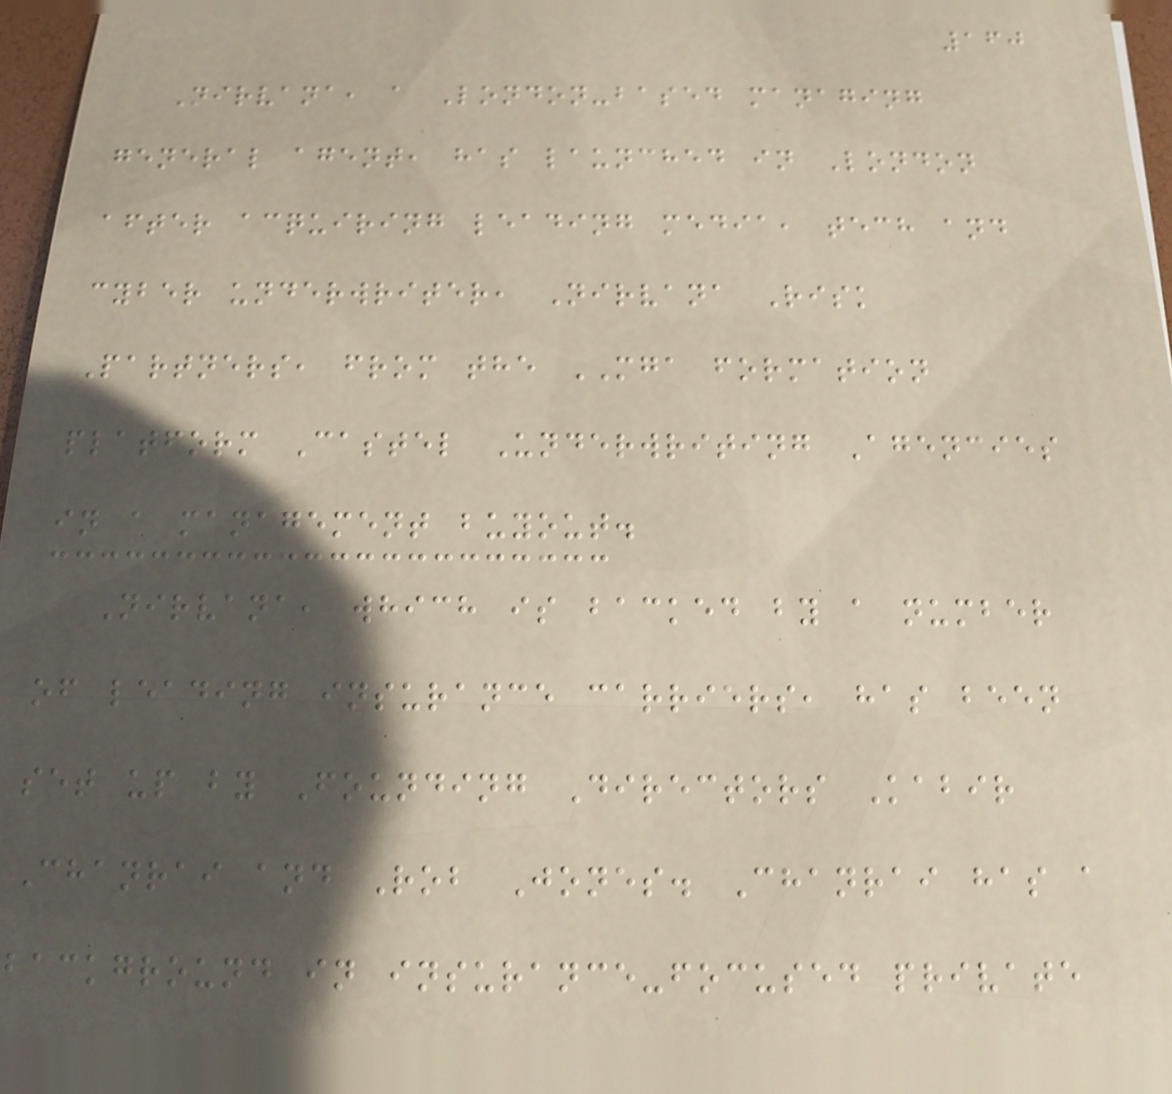160
Nirvana, a London-based managing
general agent, has launched in London
after acquiring leading media, tech and
cyber underwriter, Nirvana Risk
Partners, from the MGA formation
platform Castel Underwriting Agencies
in a management buyout.
Nirvana, which is backed by a number
of leading insurance carriers, has been
set up by Founding Directors Kabir
Chanrai and Rob Jones. Chanrai has a
background in insurance-focused private
